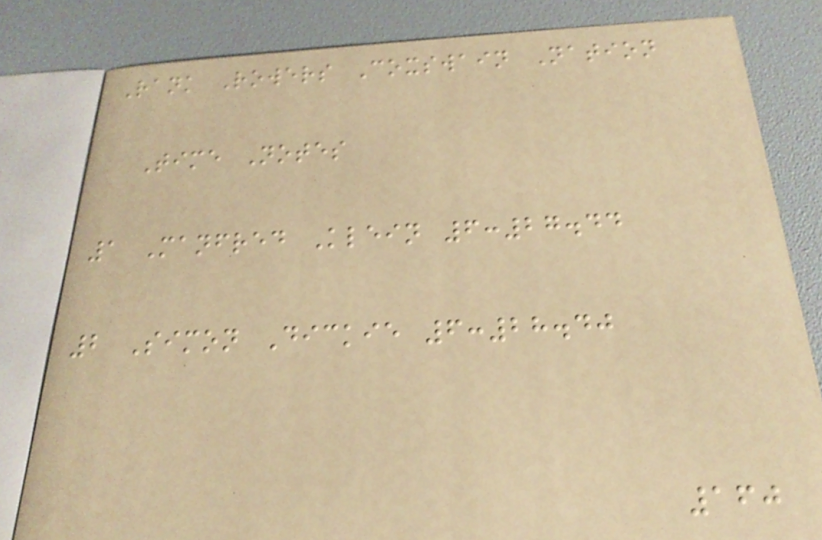Rank Rowers Coxswain Nation
Time Notes
1 Manfred Klein 6:27.44
2 Simon Dickie 6:28.40
160
